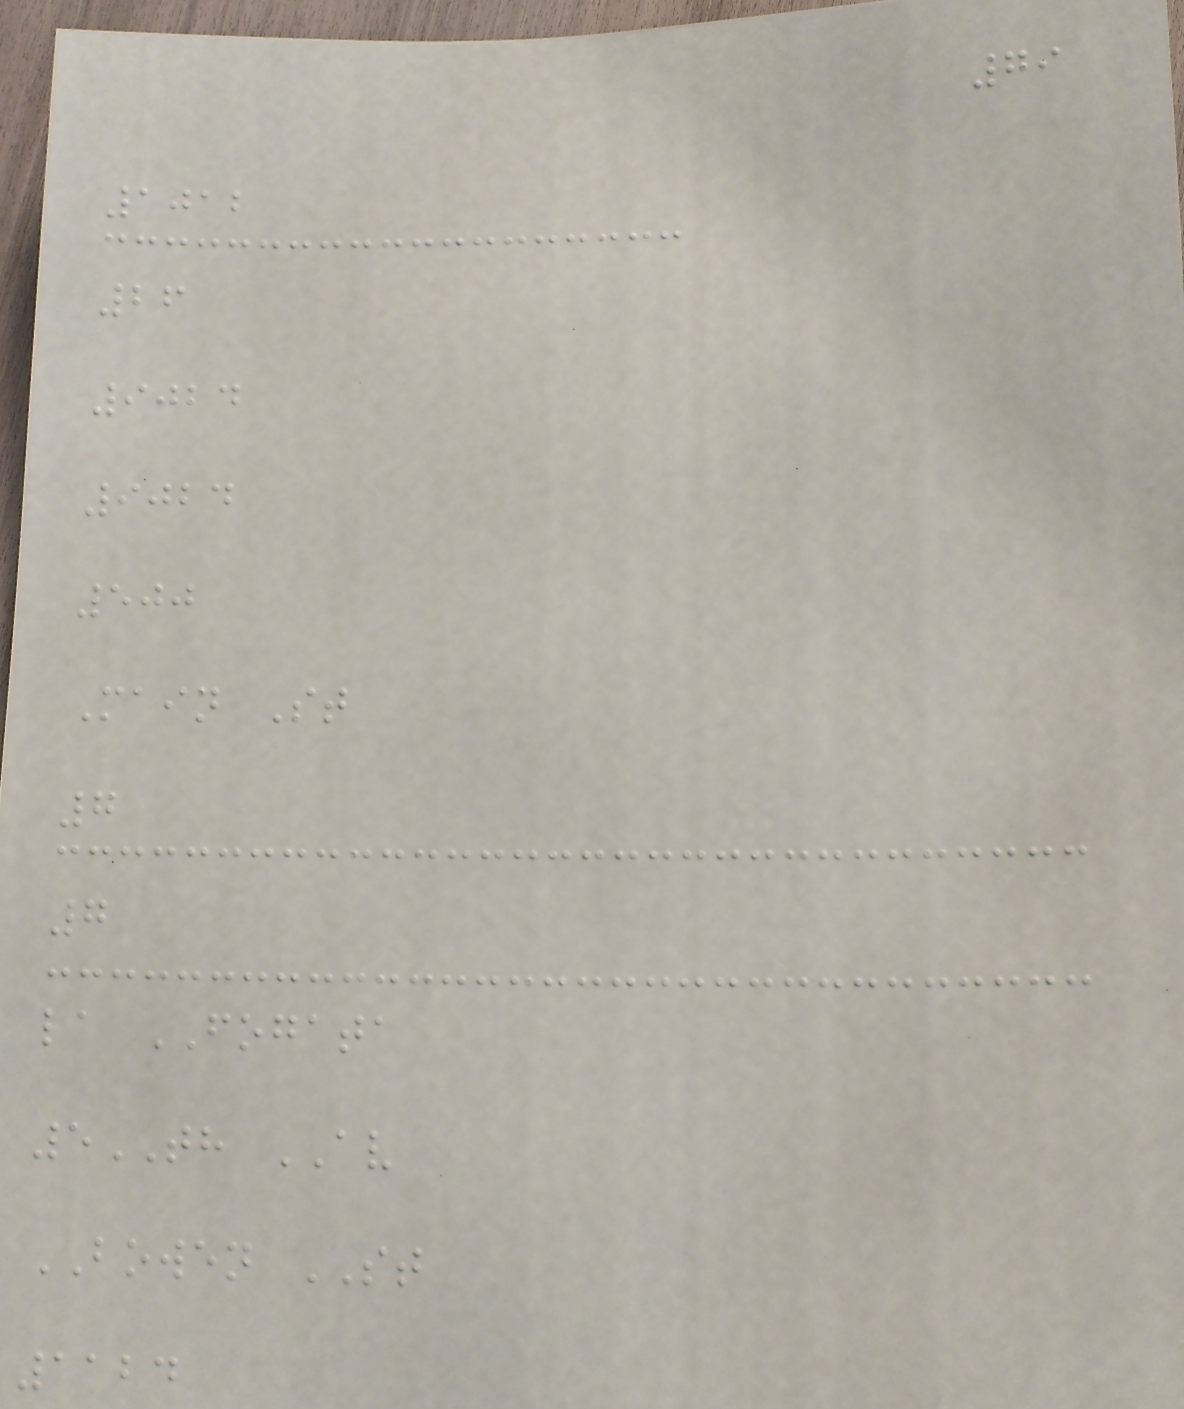79
1012
26
9024
9024
500
Main St
7
7
la FOGATA
5TH AV
BOWEN ST
1124
